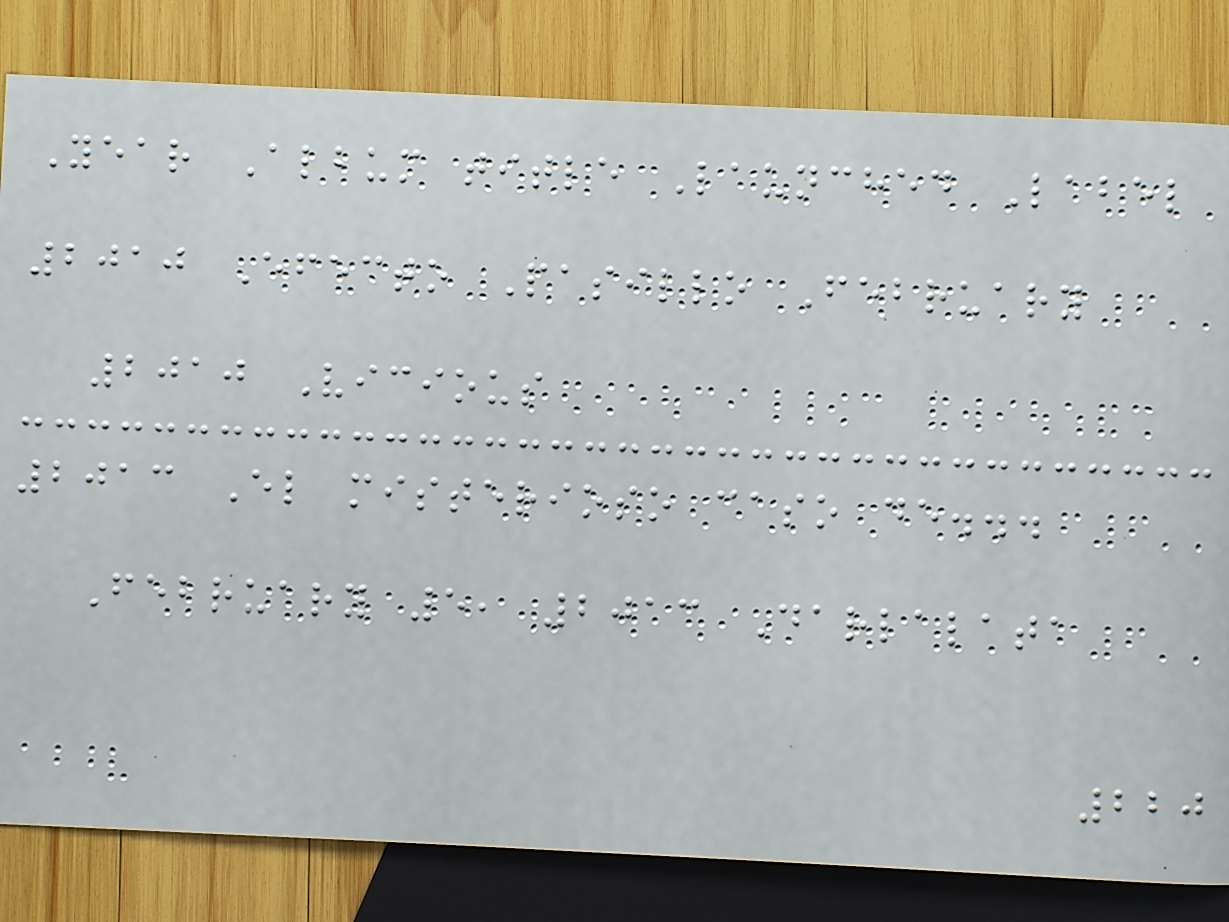Year Album title Launched Label
2010 Efecto Pasillo February
2010 Vicious
2013 El misterioso caso de...
February 5, 2013 Darlalata
220
